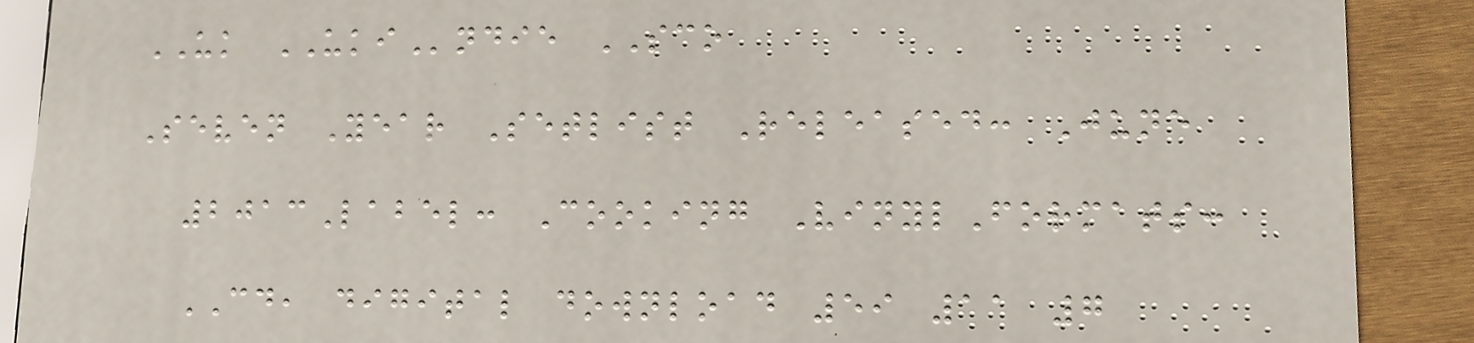UK UKIndie SCO
Seven Year Setlist Released: June
2013Label: Cooking VinylFormats:
CD, digital download 59 11 7
